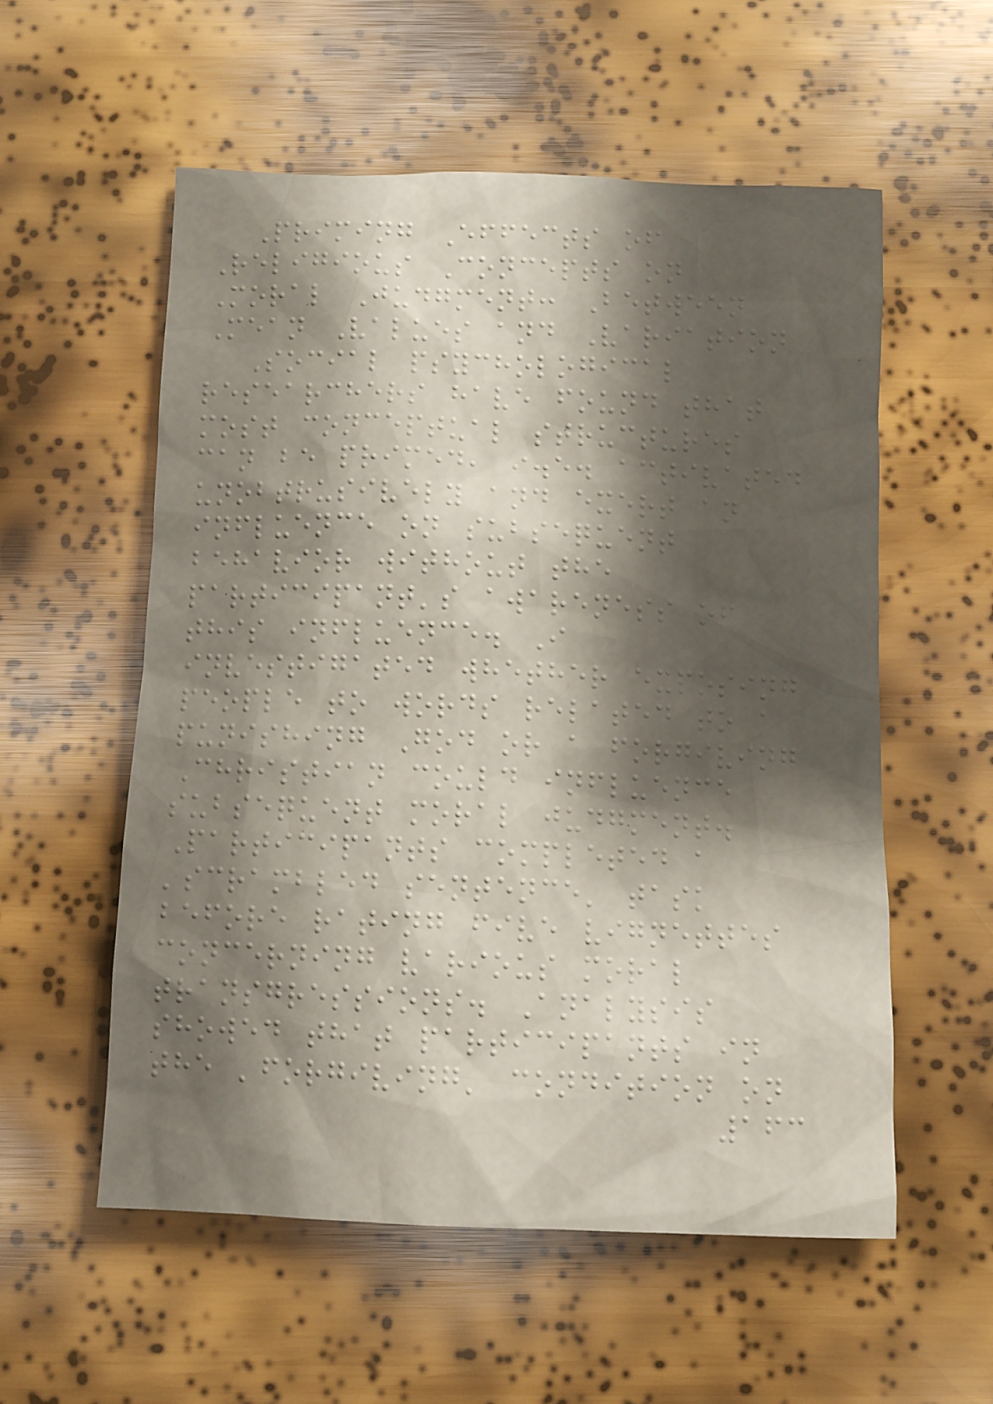Priming Effects of
Religious Concepts on
Moral Judgment: Between
Mean Values and Variation
Social psychological
researchers have found that
most conceptual structures
can be primed, i.e. activated
unobtrusively and exert an
influence on subsequent
behavior without the
participant's awareness of
this influence. I
investigated whether exposing
people to words related to a
punishing God or a forgiving
Christian could influence
subsequent moral judgment.
Participants completed a
'scrambled sentence' task
before rating five vignettes
concerning various moral
transgressions. Analysis
showed that participants in
the 'forgiving' condition on
163
